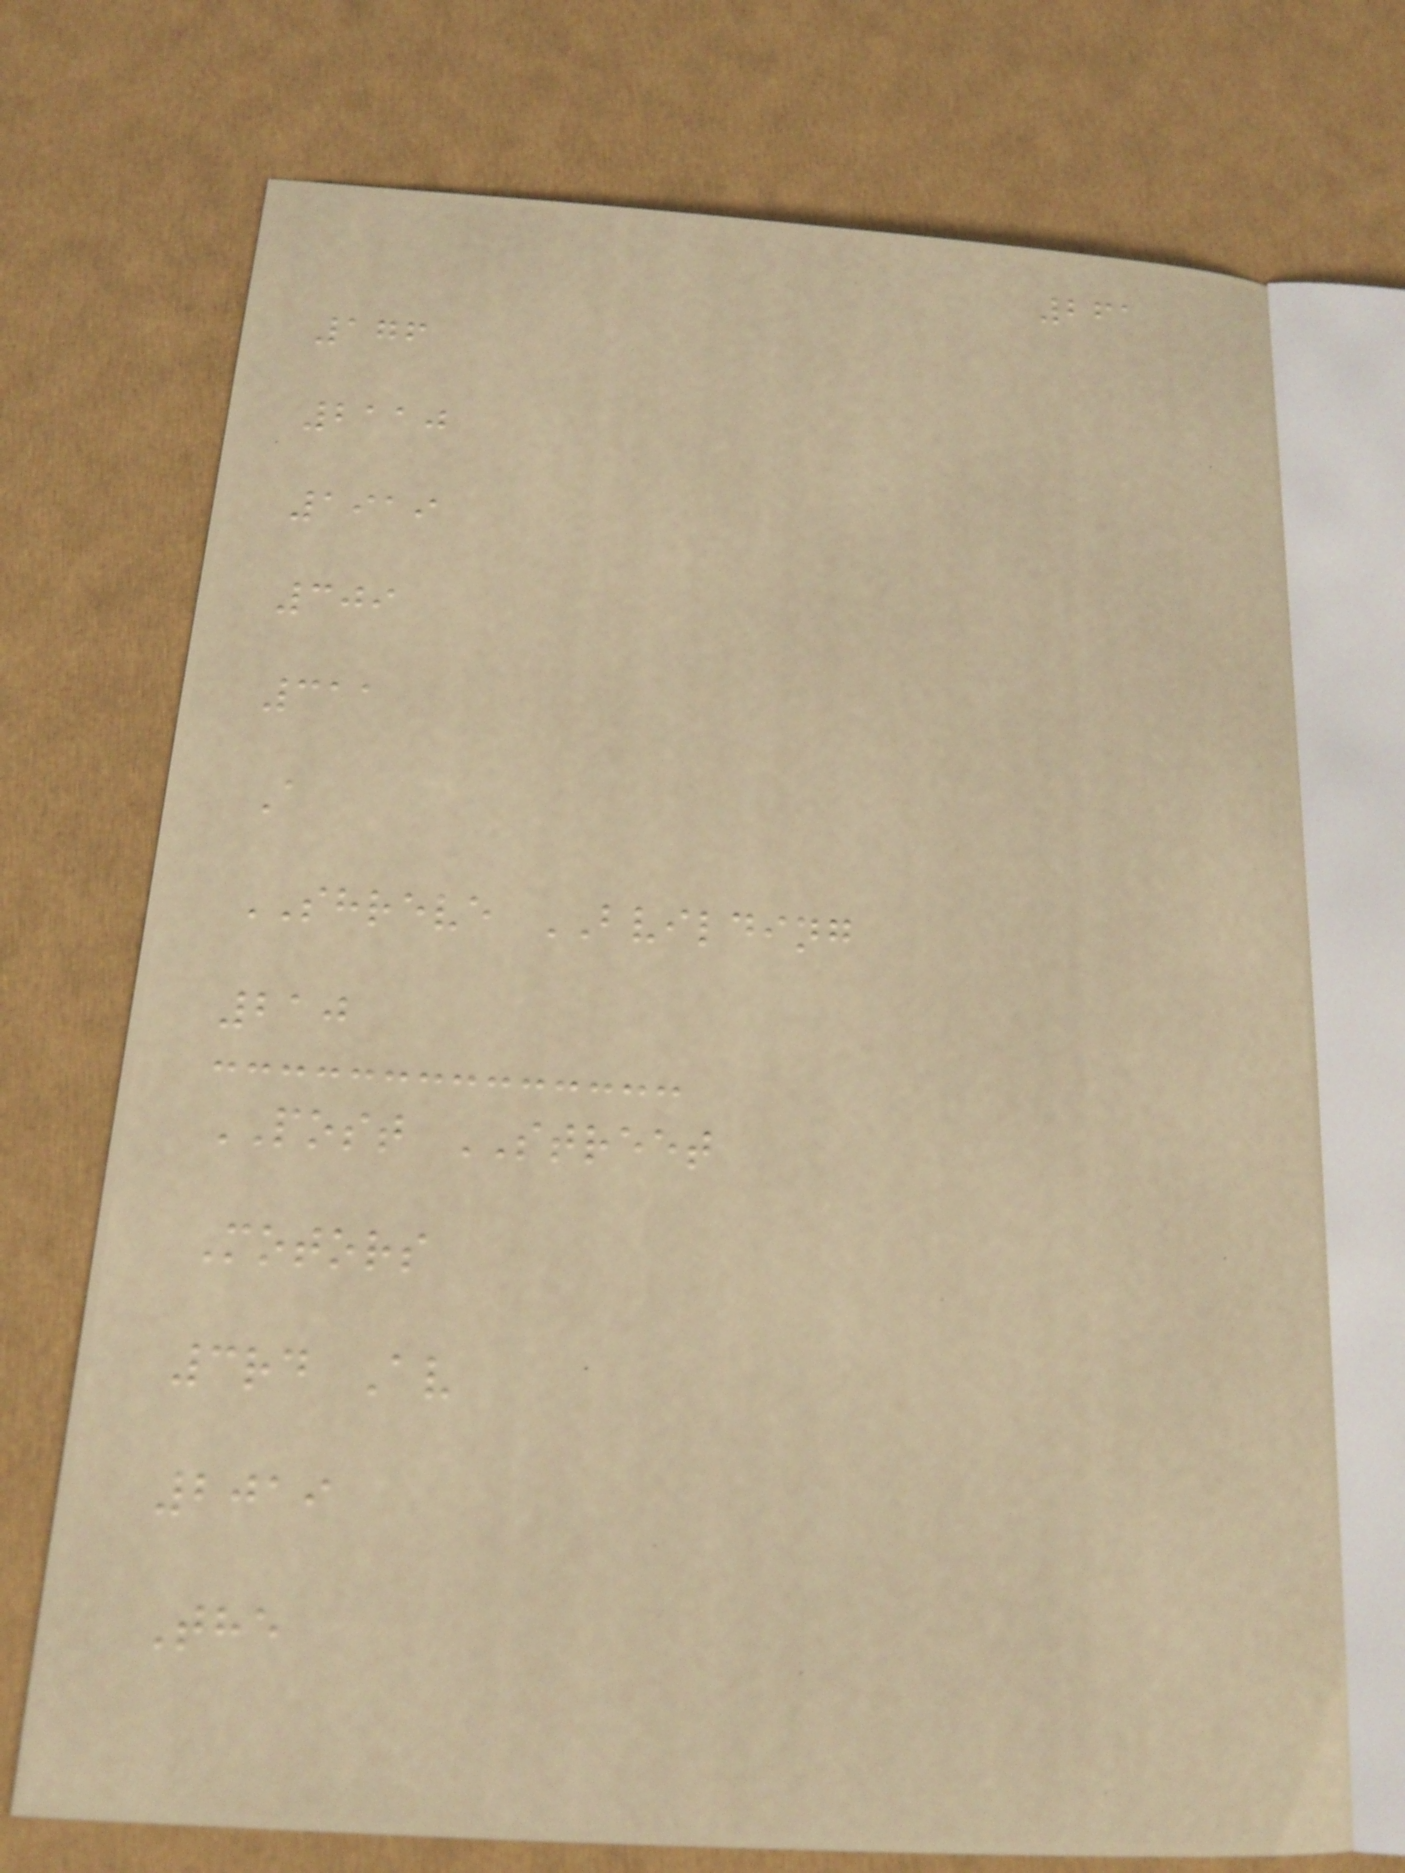261
176
2110
1919
309
311
A
SHREVE BVILDING
210
POST STREET
Motors
3rd Av
2019
The
